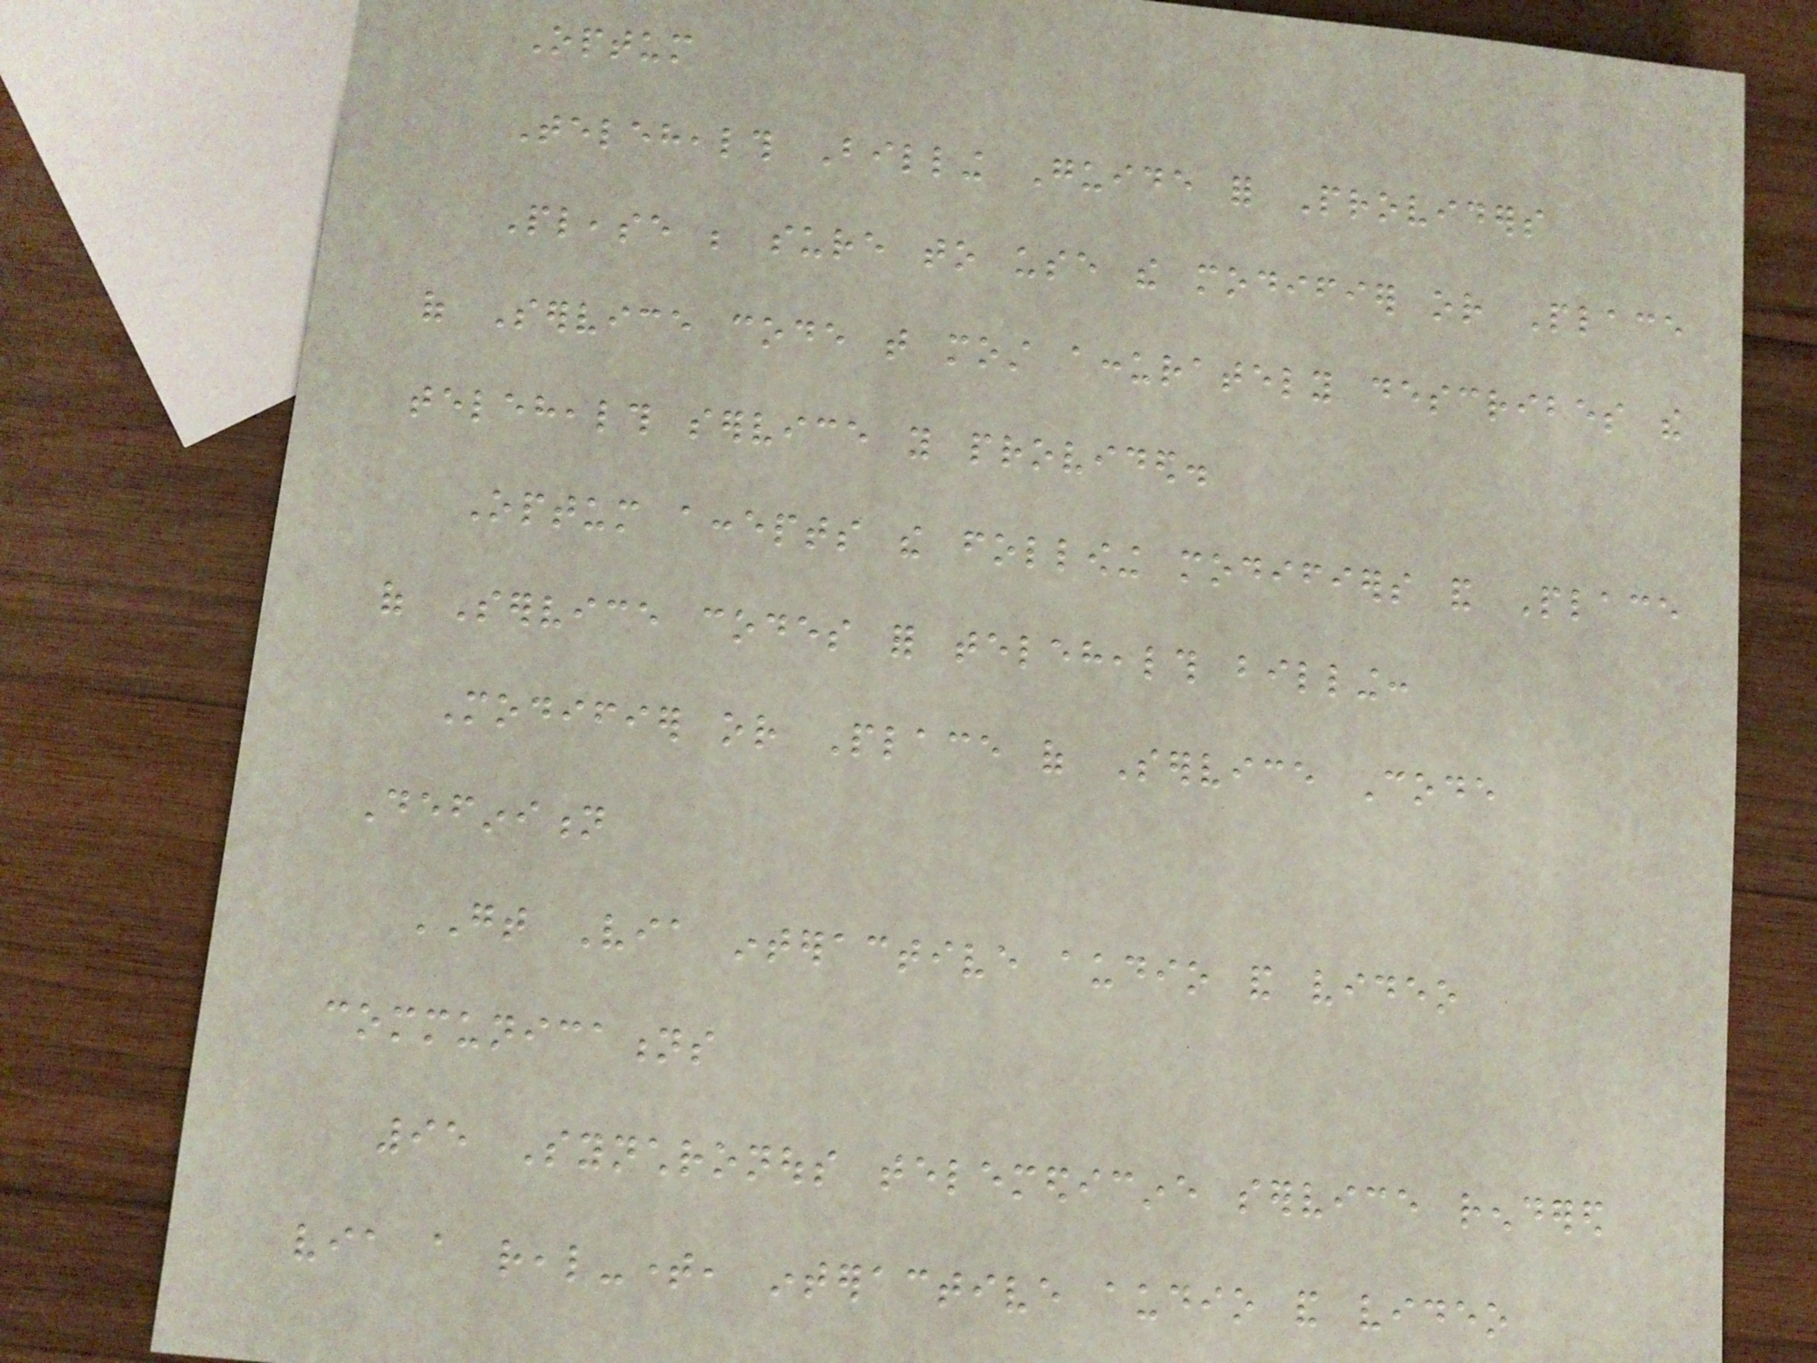Optum
Telehealth Billing Guide for Providers
Please be sure to use the modifier or Place
of Service code that most accurately describes the
telehealth service you provided.
Optum accepts the following modifiers and Place
of Service codes for telehealth billing:
Modifier or Place of Service Code
Definition
GT Via interactive audio and video
communications
95 Synchronous telemedicine service rendered
via a real-time, interactive audio and video
